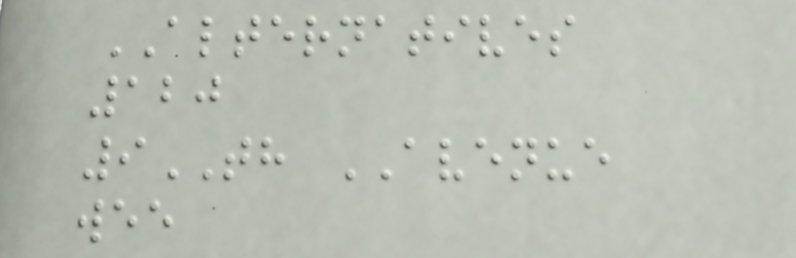ALTERNATIVES
120
9TH AVENUE
wee
